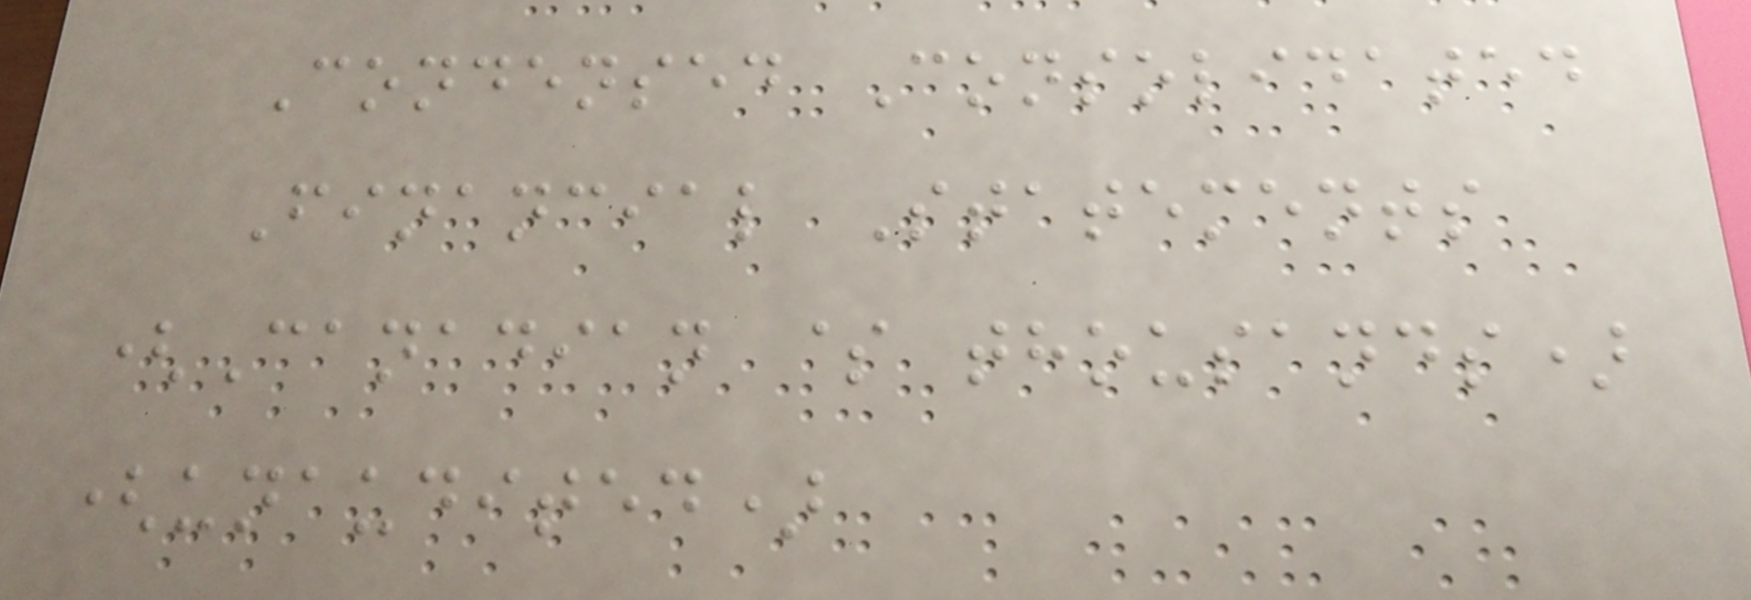Condensed Consolidated
Financial Statements
(Canadian $ thousands)
(unaudited)
